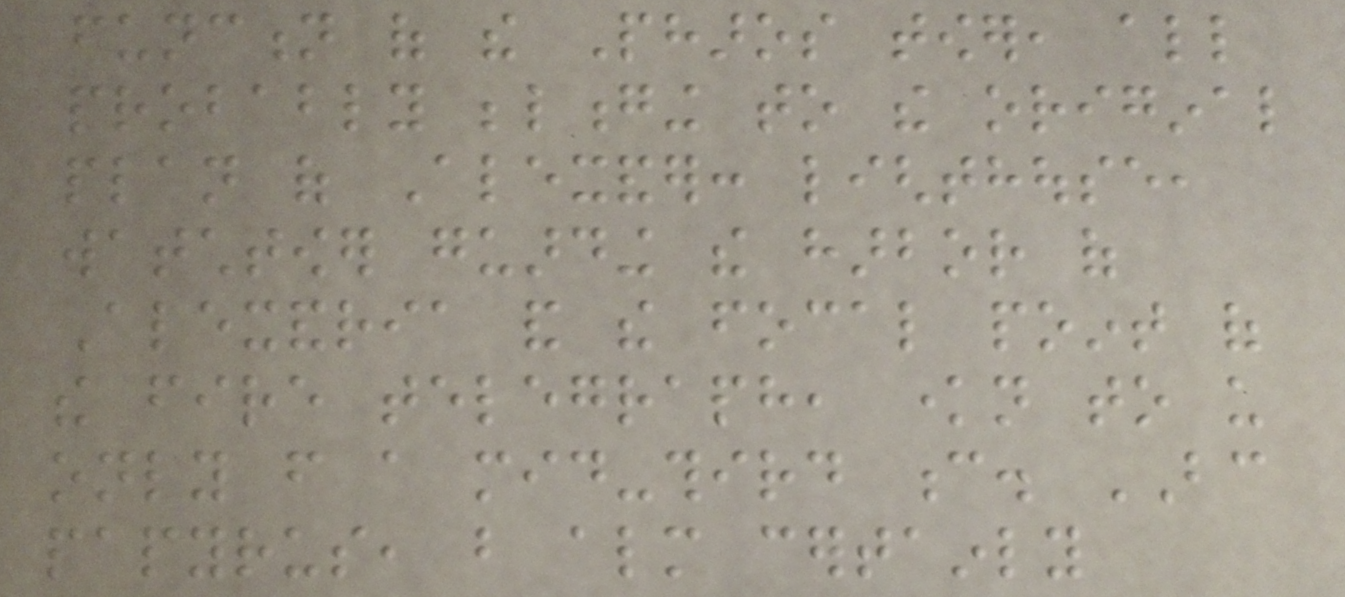function of the Pharos tower, all
probably belonging to the original
plan of Alexander: lighthouse,
watchtower guarding the harbor of
Alexandria and the focal point of
the fire telegraph, known to us
only from a mid-third c. BC
papyrus, but almost certainly
